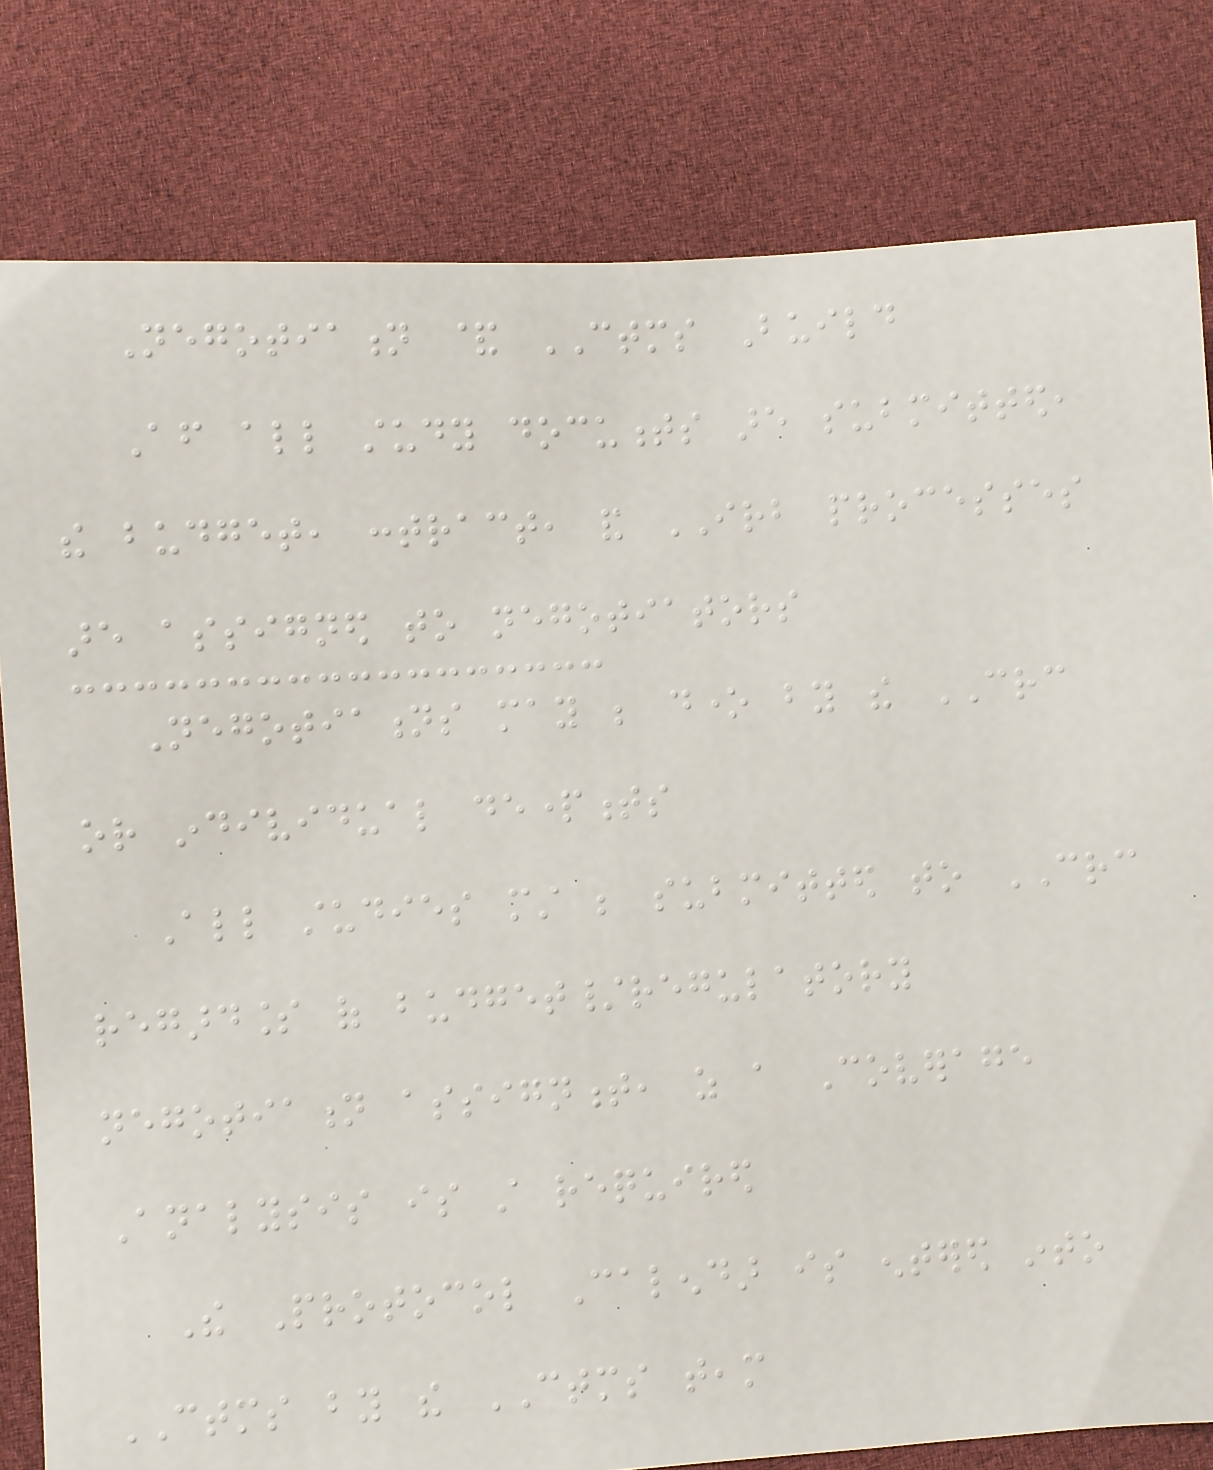Negotiation & CTMS Build
After all study documents are submitted,
the budget, contract, and IRB processes
are assigned to negotiators
Negotiations may be done by the CRC
or individual departments
All studies must be submitted to CRC
regardless of budget/regulatory
negotiation assignment, as a Coverage
Analysis is still required
The Protocol Calendar is entered into
CTMS by the CTMS team
